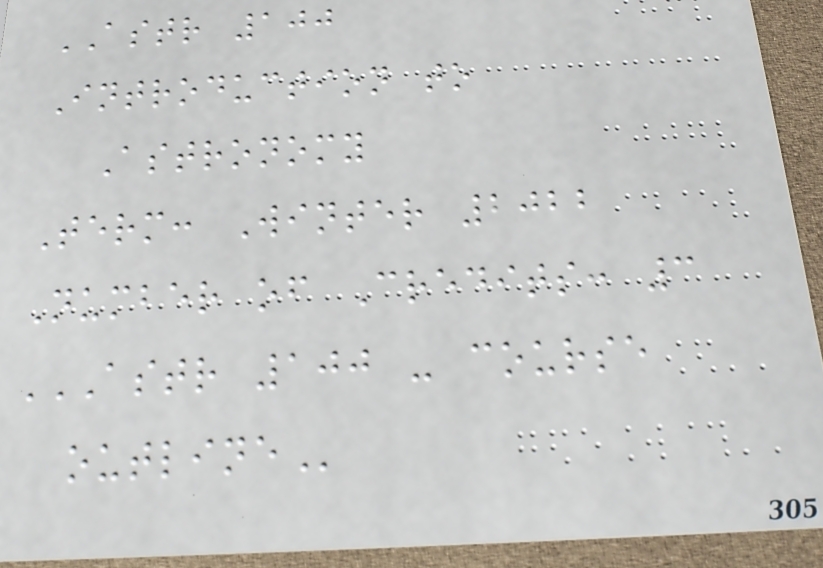ASTR 100
Introduction to
Astronomy
Term: Winter 2022
Number of Credits: 3
ASTR 100 - COURSE
OUTLINE
